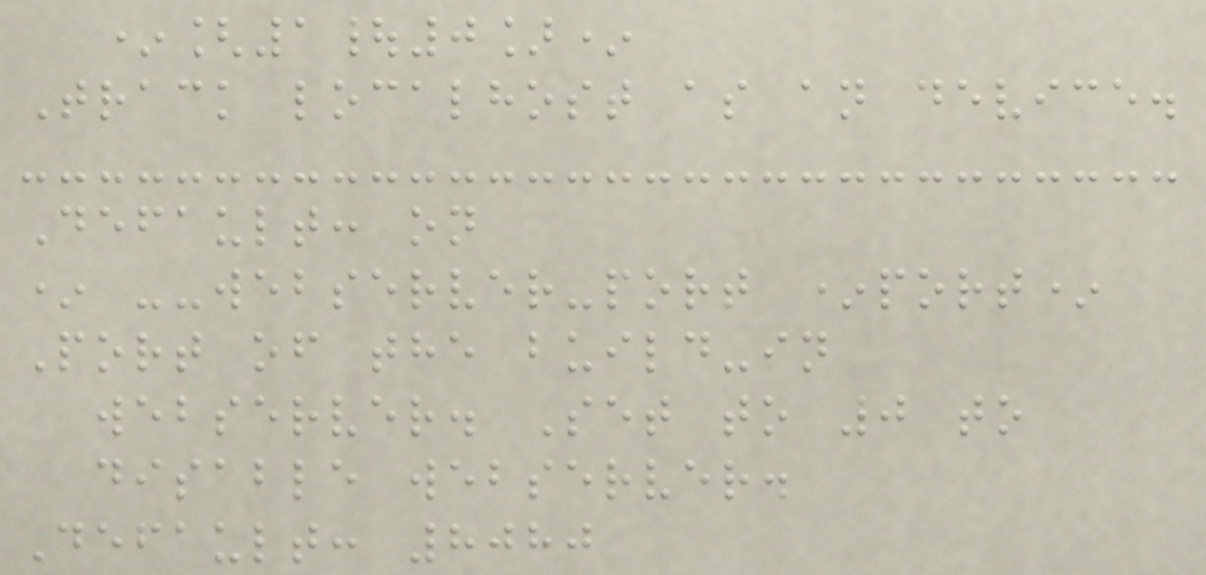*[1|0]*
Track localhost as an device.
Default: on
* --webserver-port *port*
Port of the build-in
webserver. Set to 0 to
disable webserver.
Default: 8080
